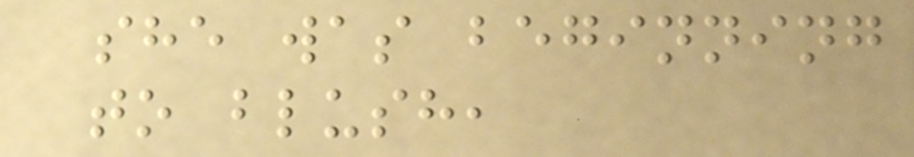she was beginning
to blush,
